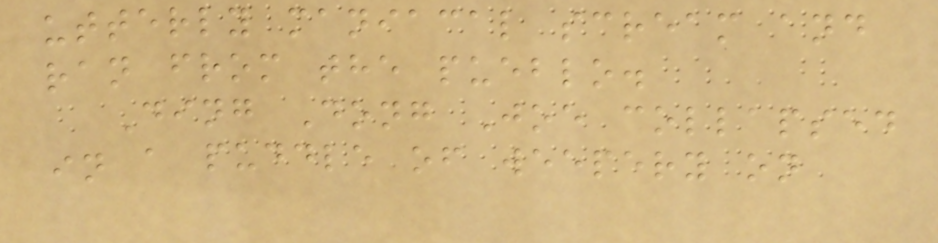utterly maniacal scream and
ran from the pueblo.
Ding Dong Joe collapsed
in a puddle of weepery on
